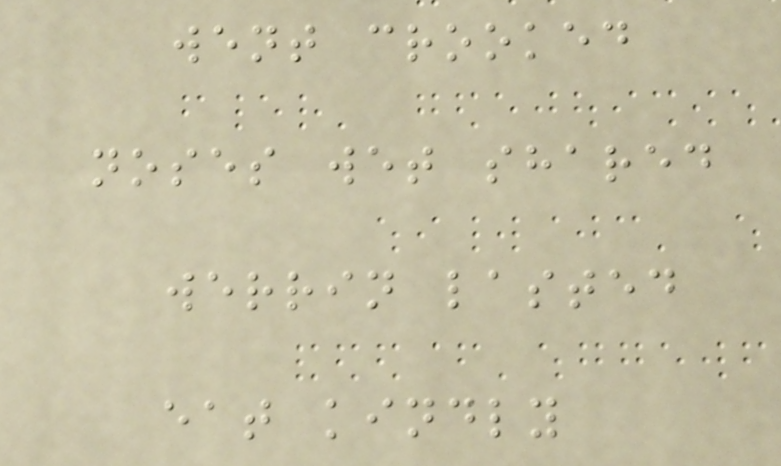went crooked
noses wet shared
werrin lasted
eat kindly
